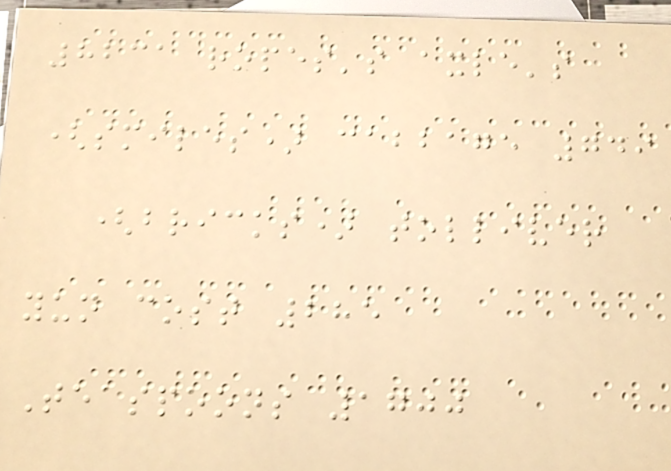8231 ropes's axle's
(smiles) cabbage 749
(bricks) tolliver
yun cost 285
Teaspoons 1700
